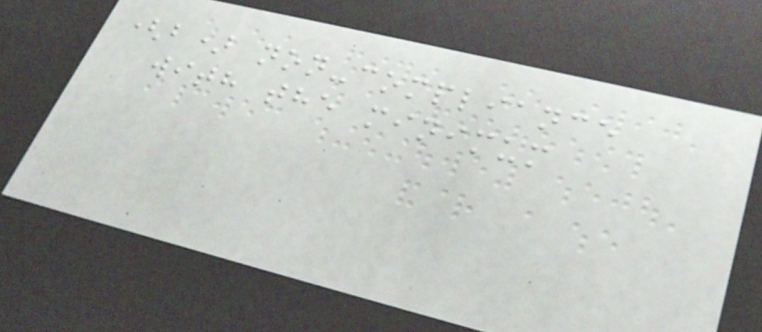(b) non-compliance
with the minimum
